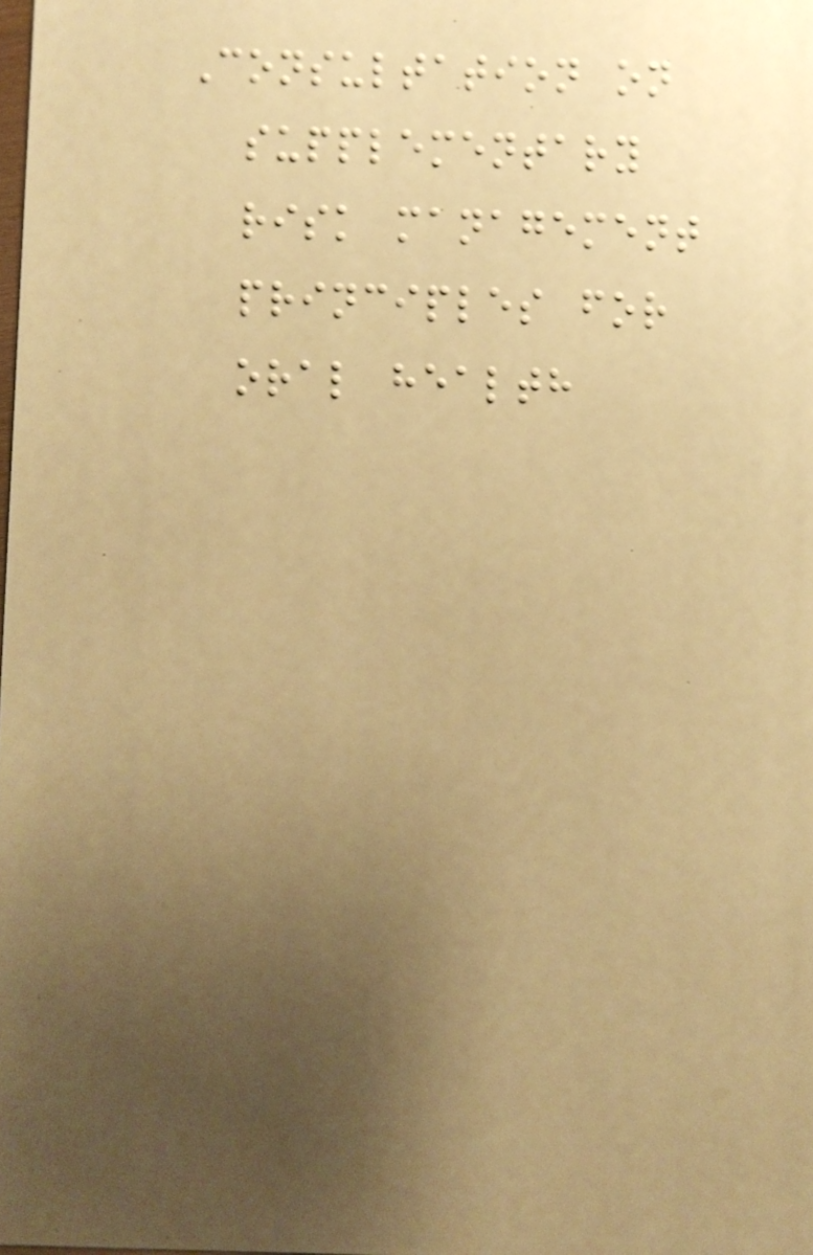Consultation on
supplementary
risk management
principles for
oral health
